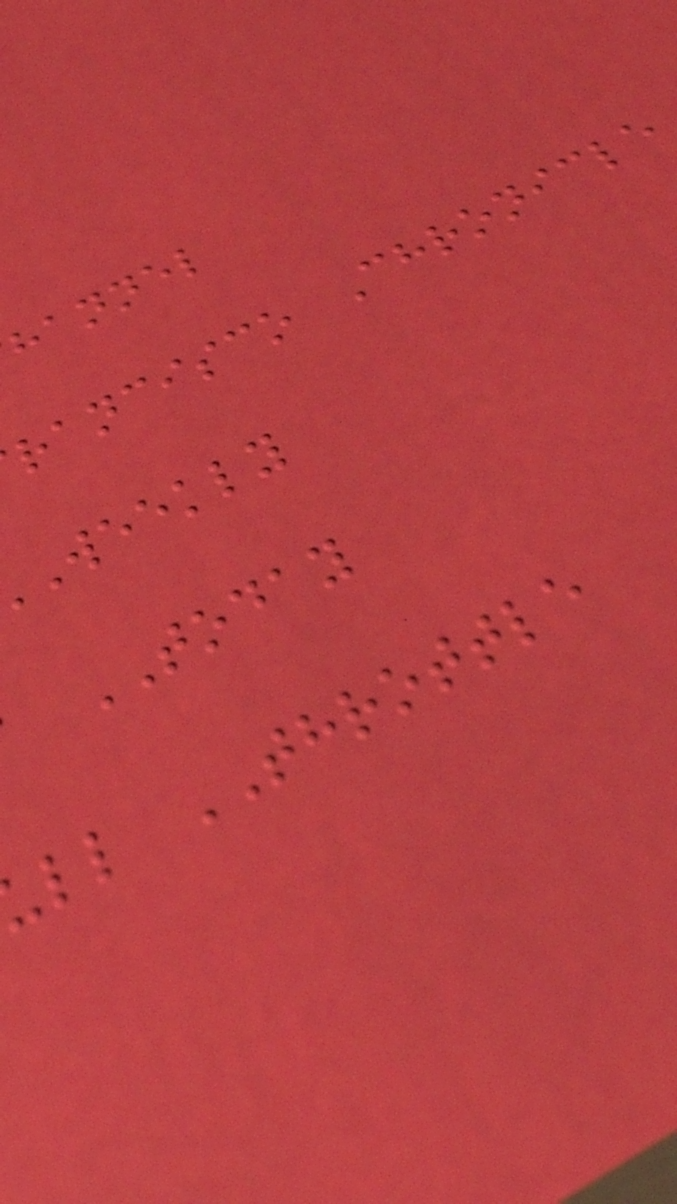hannel
rancisco Chronicle
weekly
TODAY
ll THROTTLE
